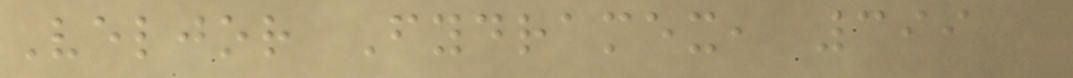Veljor Fydramex, 399
